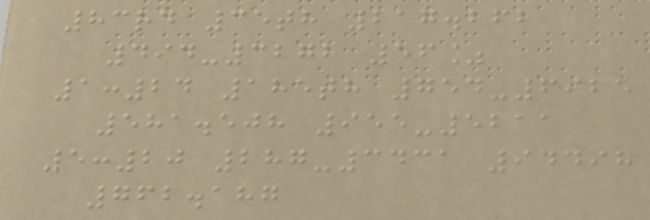83rd 35th 217.262
494-3272 56%
1:24 185th 754-6925
581.508 955-5211
5:20 287-3431 94498
762.187
